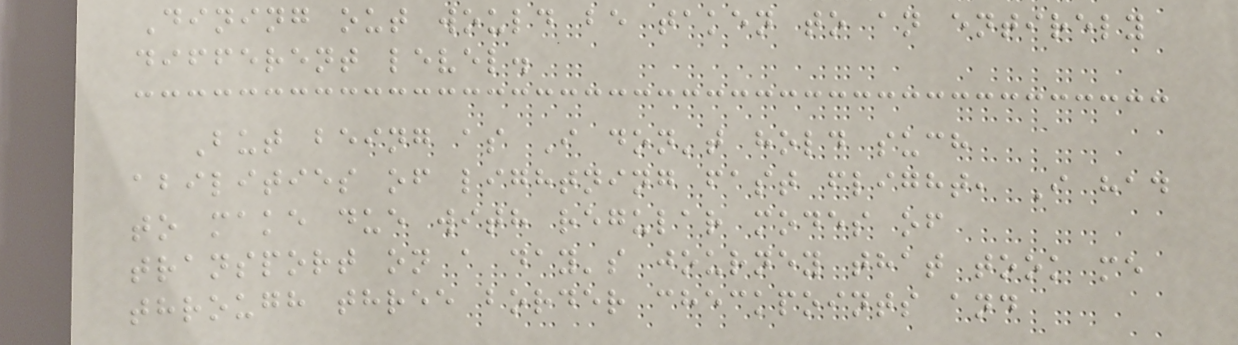Dining out would be taken to an entirely
different level.
But being as I don't hold such
abilities of lightning fast flight, I had
to make due with regular modes of
transport on a day's journey that took me
through three border checkpoints and
